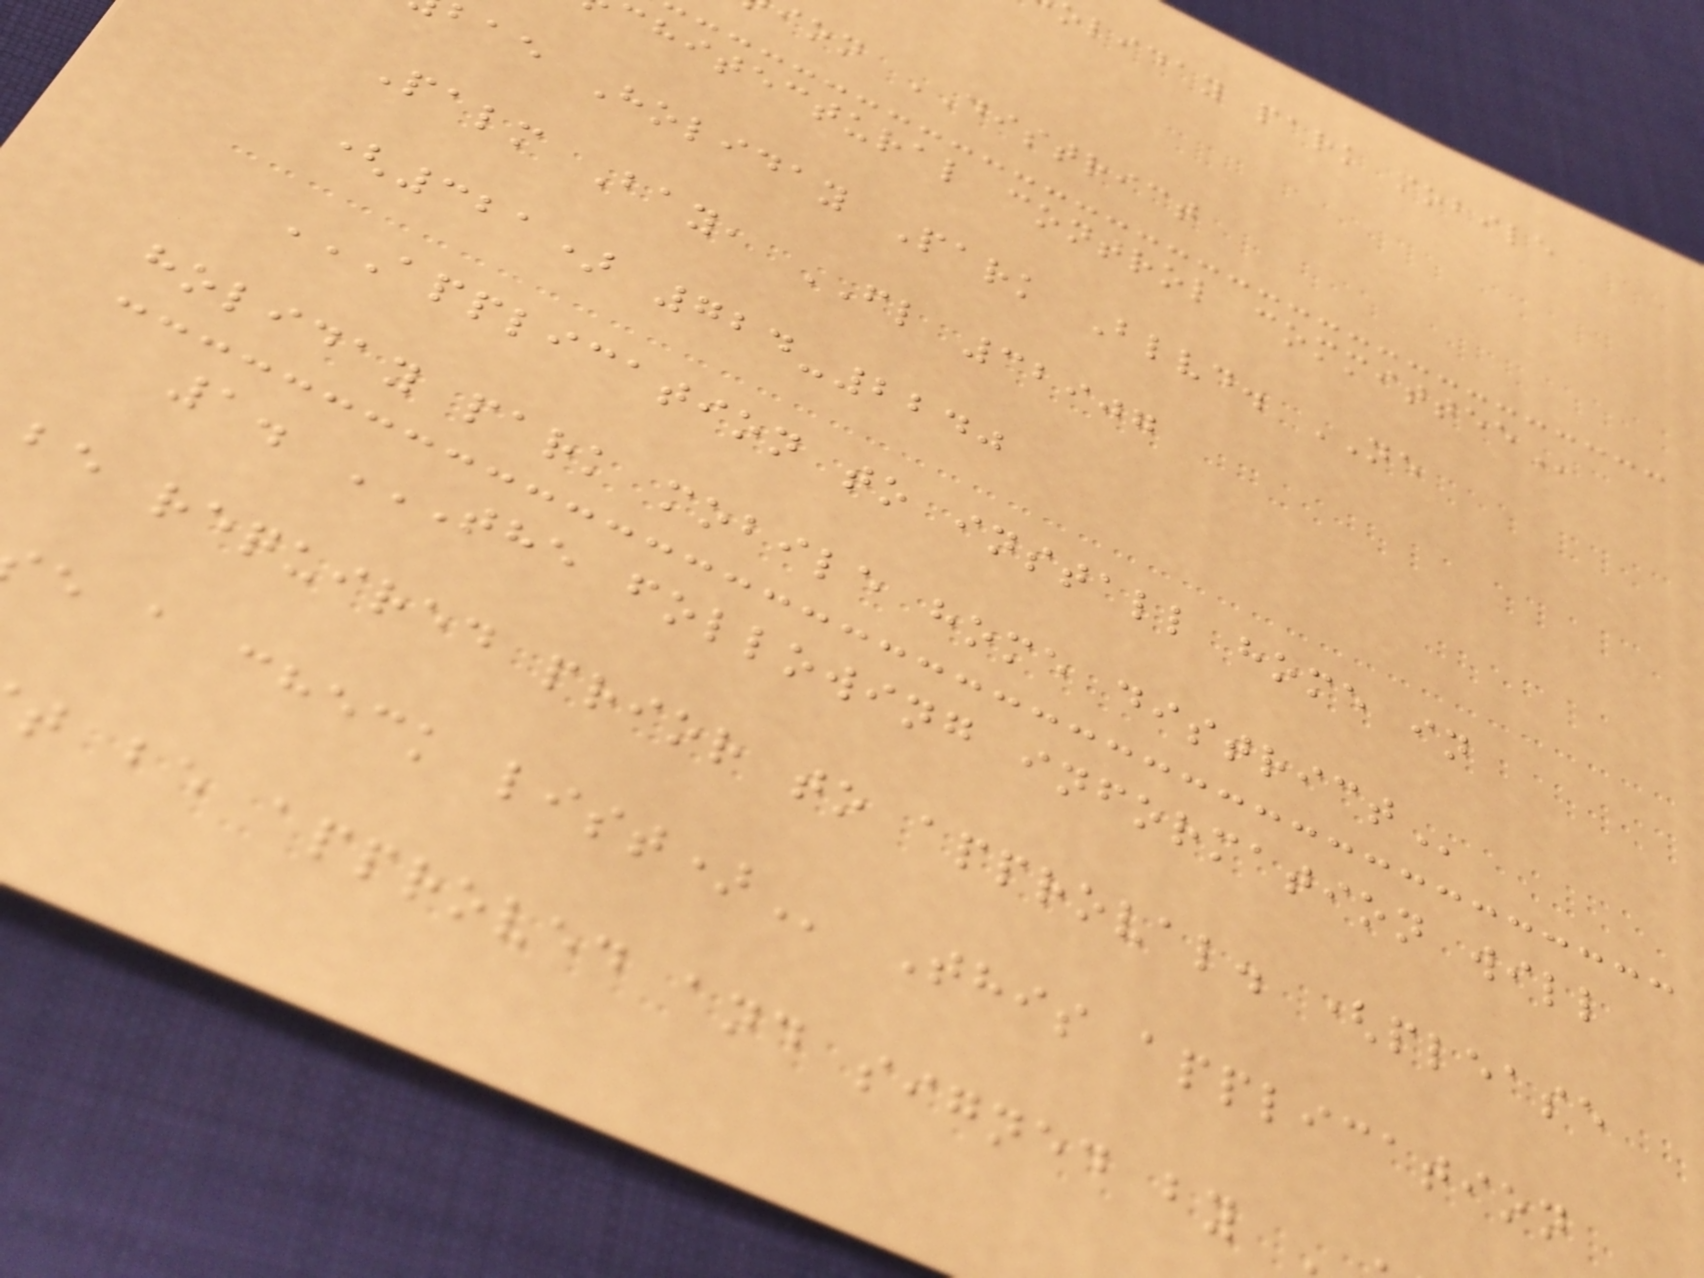oliday park mobile
ion DISTRICT
chitectural control
bae Holiday Park Blvd. NE
Palm Bay, FL 32907
(321) 724-2240
APPLICATION TO INSTALL HOME IN
holiday park mobile home
1. THE FOLLOWING INFORMATION WILL
be required prior to approval. (please
t be approved and signed by
